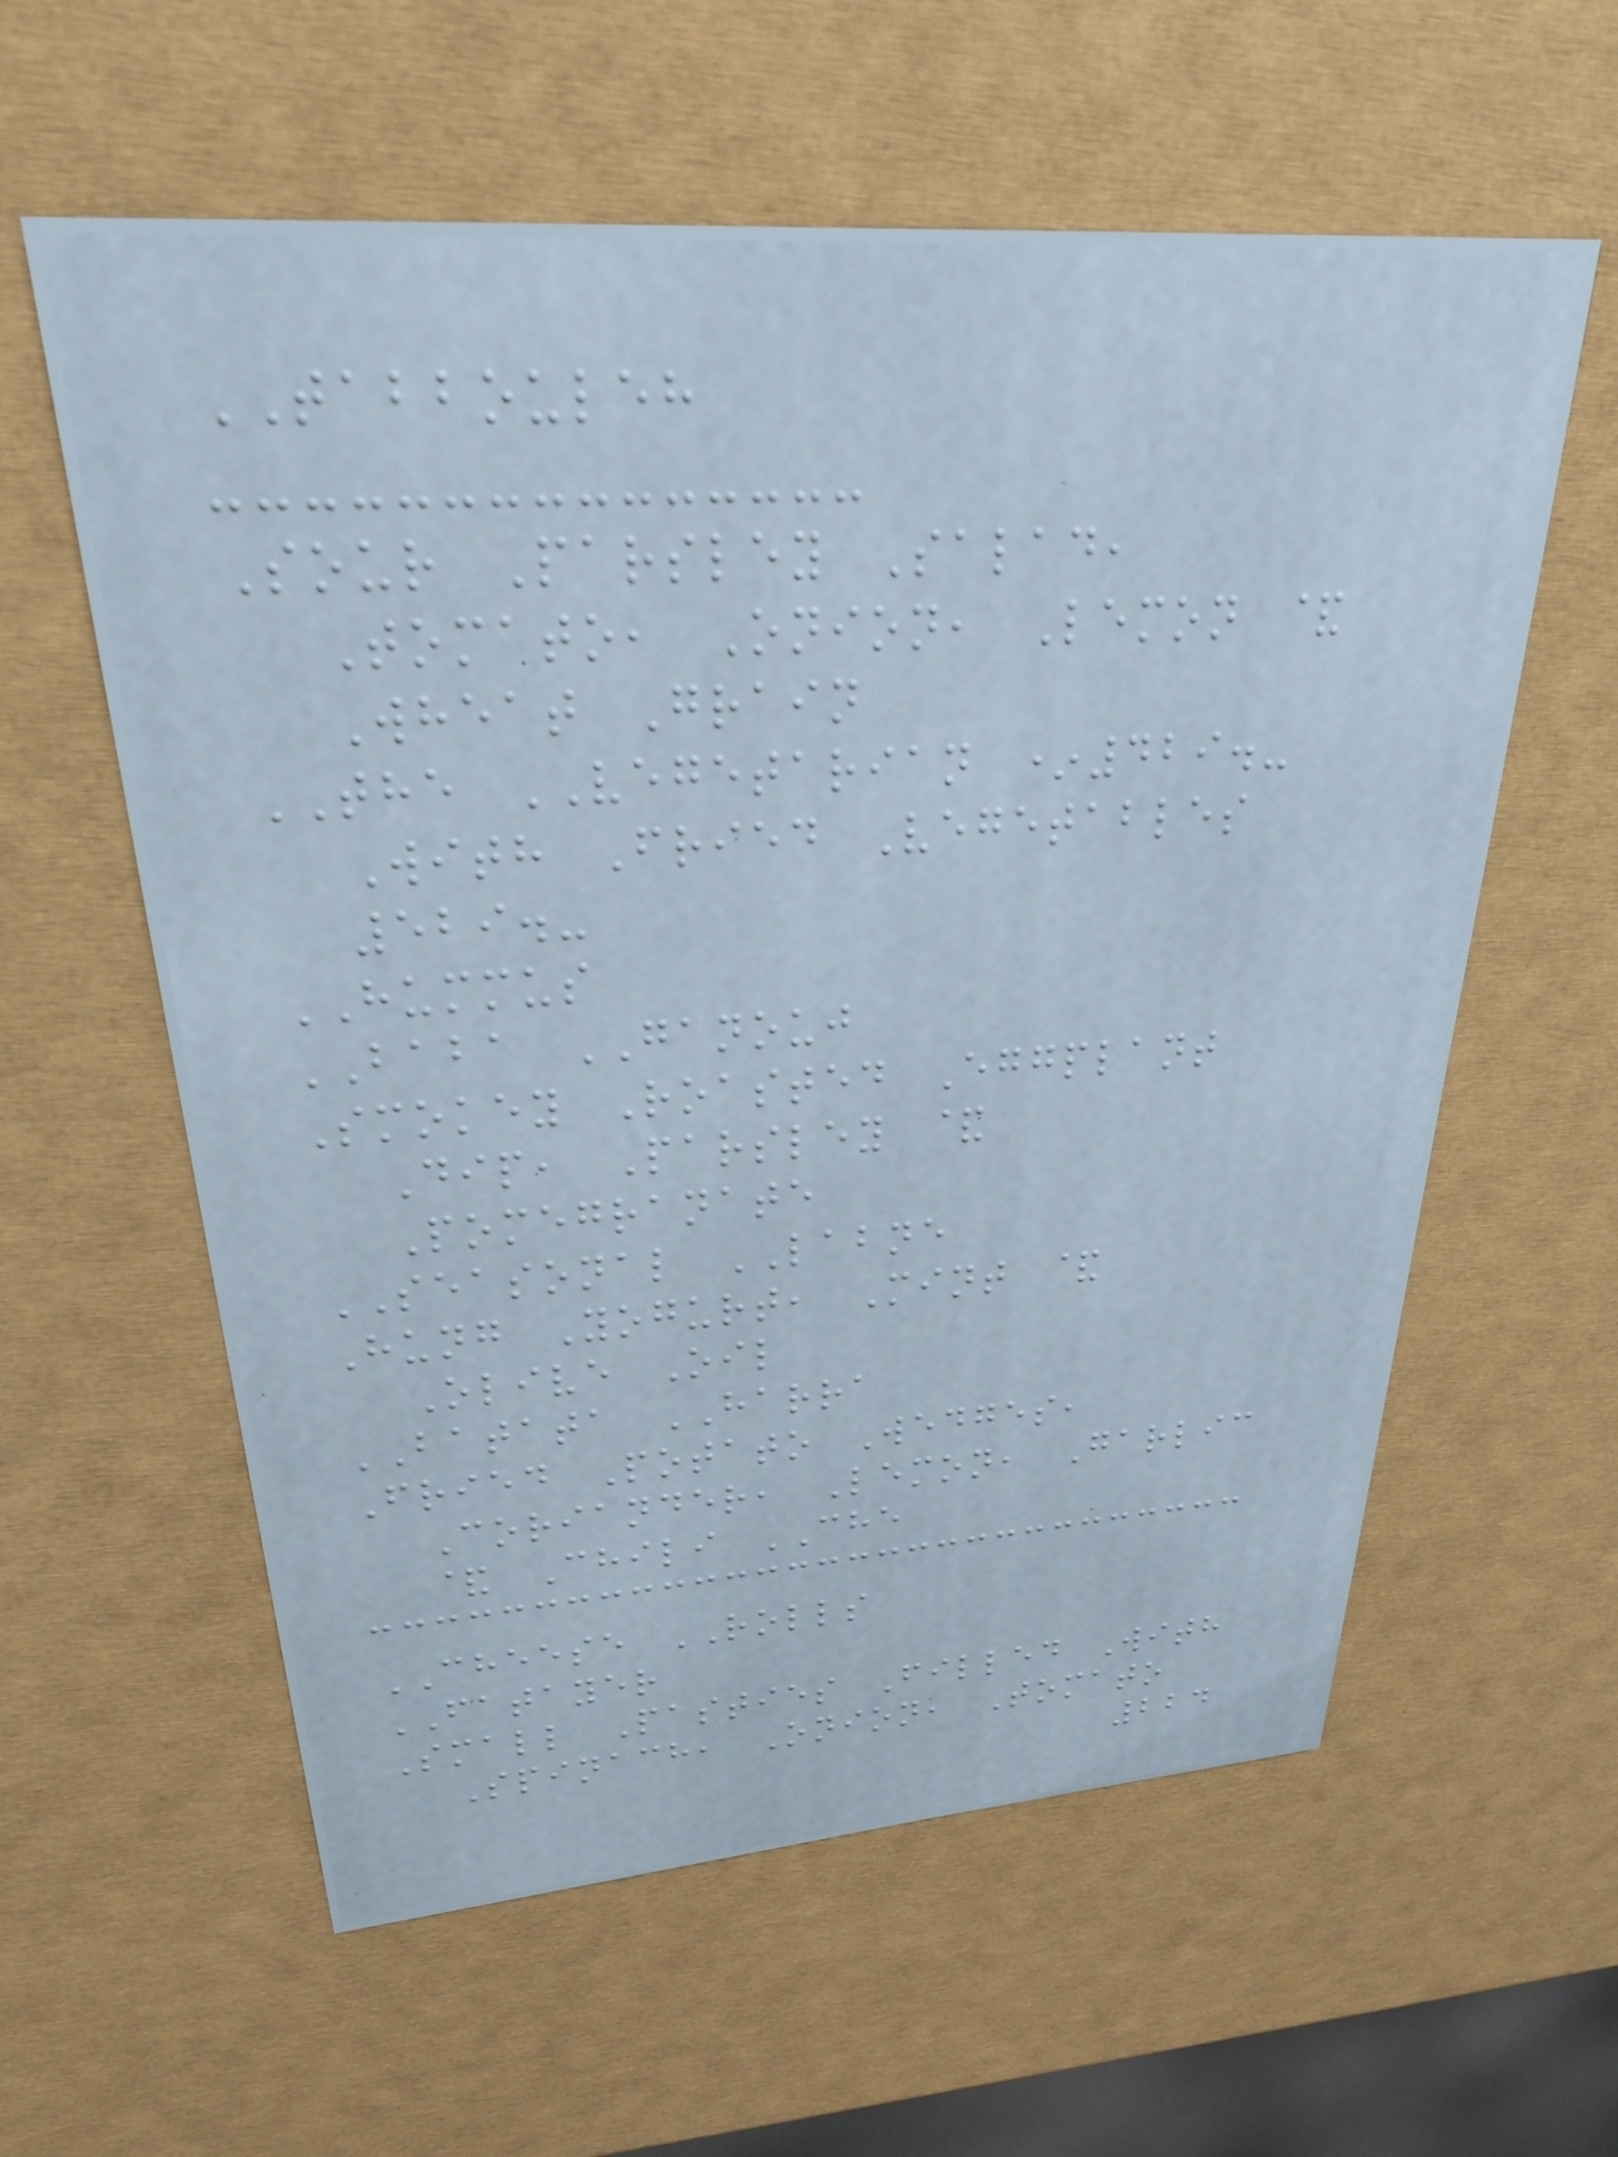TABBOULEH
Sour Parsley Salad,
Tomato, Onion, Lemon &
Wheat Grain
THE VEGETARIAN *429.-
With Fried Vegetables
529.-
HUMMUS
BABA GANOUJ
Smokey Roasted Eggplant
Dip, Parsley &
Pomegranate
SEASONAL LABNE
Hung Yogurt, Mint &
Olive Oil
BATATA HARRA
Fried Potato Wedges,
Coriander, Lemon, Garlic
& Chili CHE
CHEESE ROLLS
FATAYER
Small Pasties Filled With
Spinach, Onion, Tomato
224
